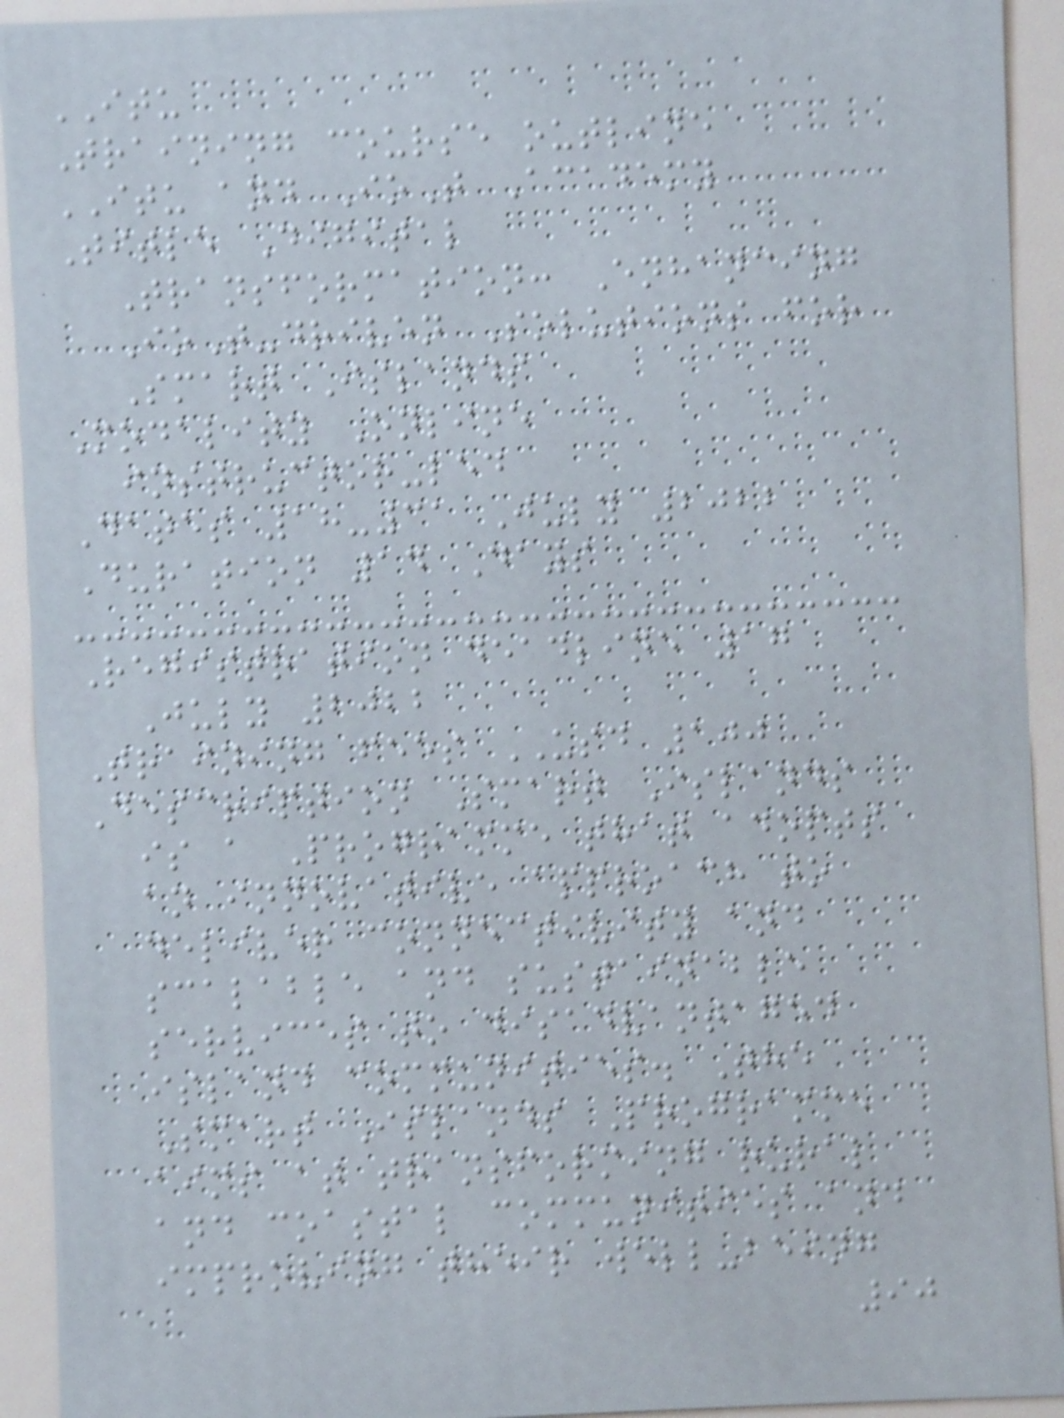ITU
Training course outline
ITU and IoT Academy
Title Digital
Transformation: Enhancing
IoT-driven Solutions for
Smart Islands
Modality Online
instructor-led
Dates 18-31 July 2022
Duration 14 Days
Registration deadline 17
July 2022
Training fees USD 100
Description Smart Islands
is a Programme that adopts
an innovative approach to
deliver connectivity and
scalable and sustainable
services to disadvantaged
island communities. The
Smart Islands Programme
aims at transforming rural
and coastal communities and
improving their well-being
90
